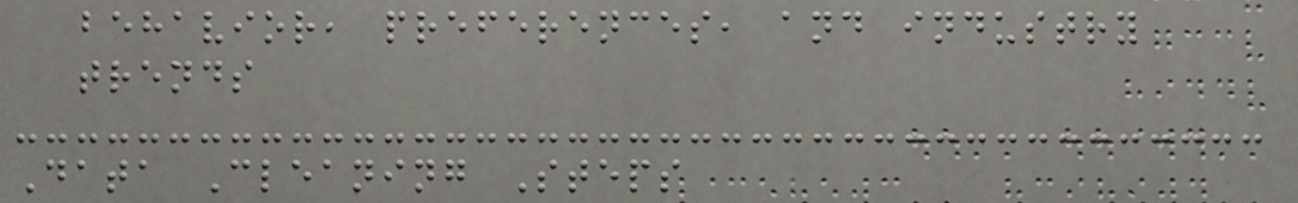behavior, preferences, and industry
trends
Data Cleaning Steps
